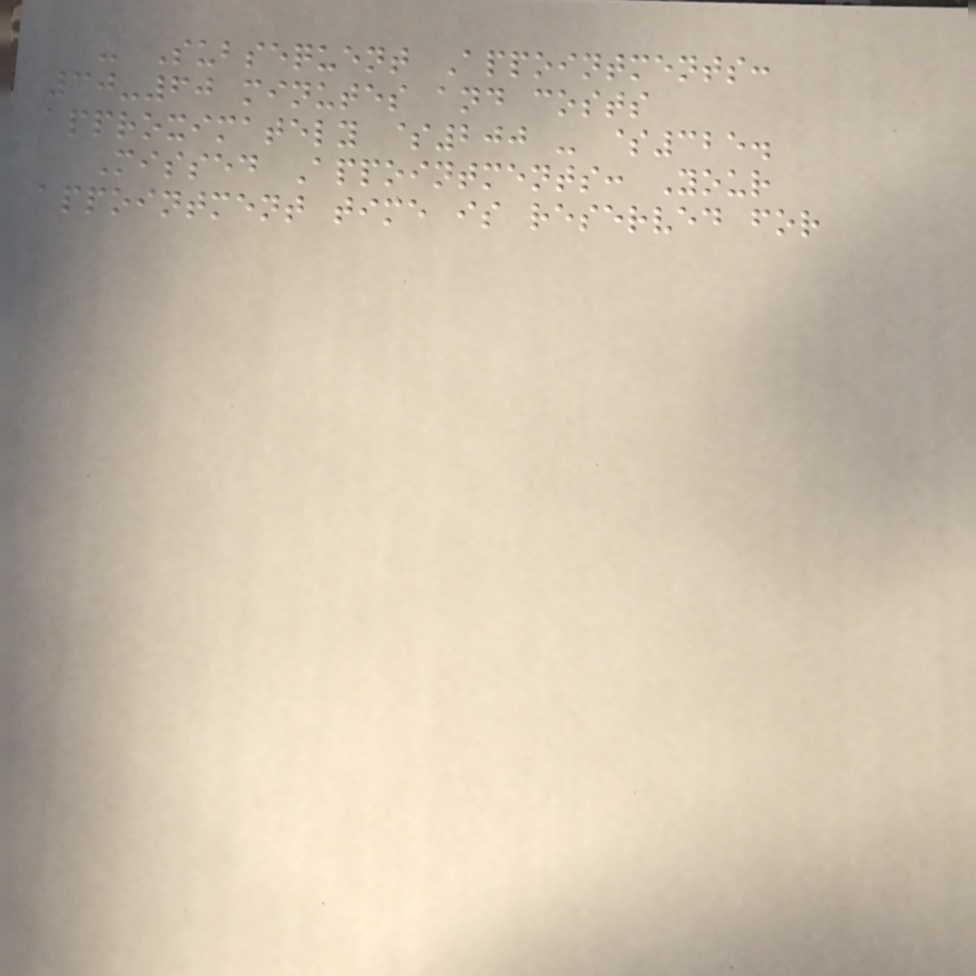- Subsequent Appointments:
30-60 minutes and costs
approximately $200 - $325.
Missed Appointments: Your
appointment time is reserved for
